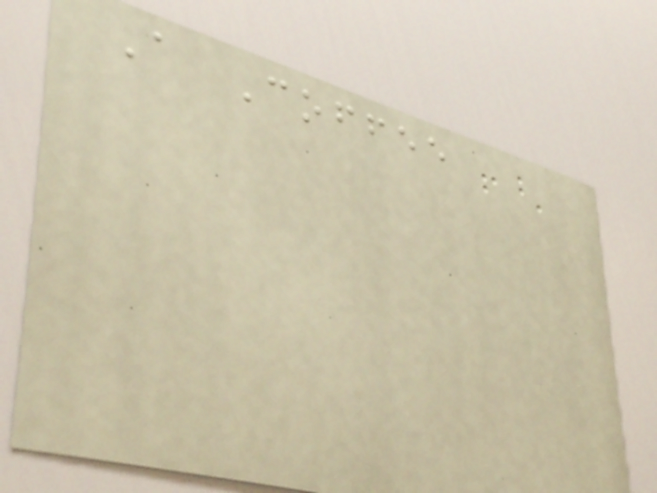A Coffee
